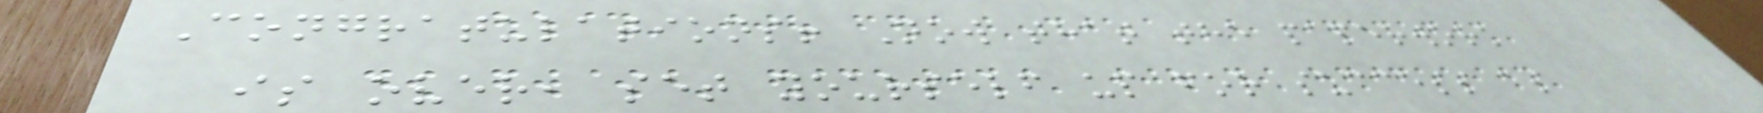Congratulations! Now that the paperwork
is over, set yourself up for success as
